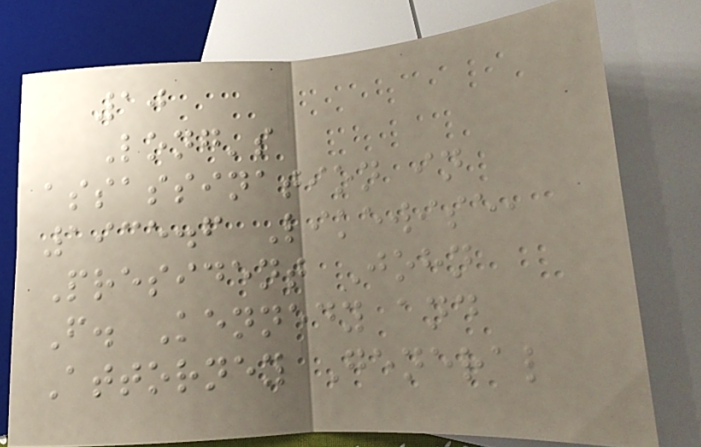10
Long's
assassination in
1935.6 Likewise,
President John
F. Kennedy and
Attorney General
